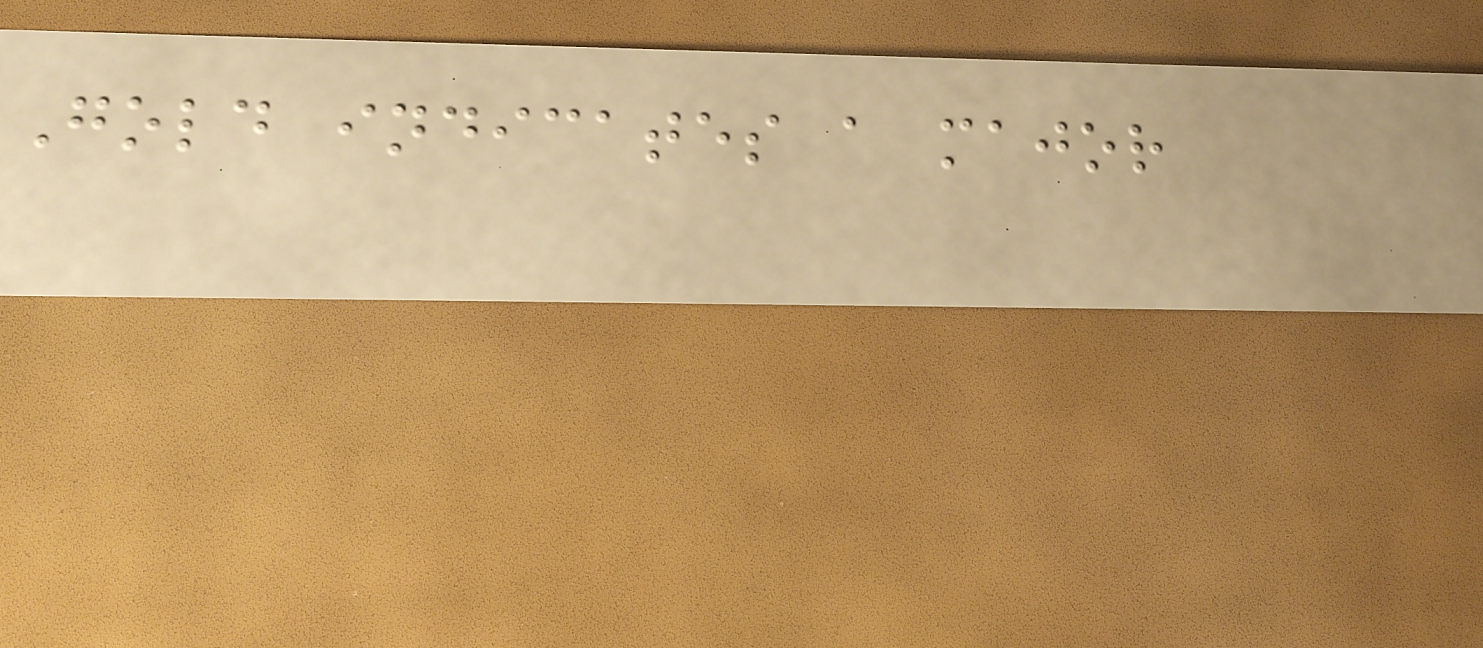Gold indicates a major
